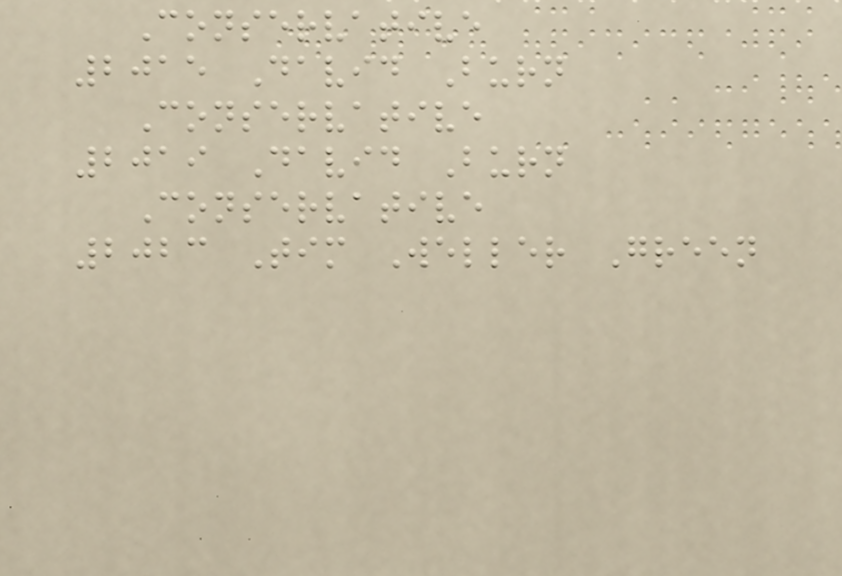Conservative
2015 David Burn
Conservative
2019 David Burn
Conservative
2023 Tim Weller Green
